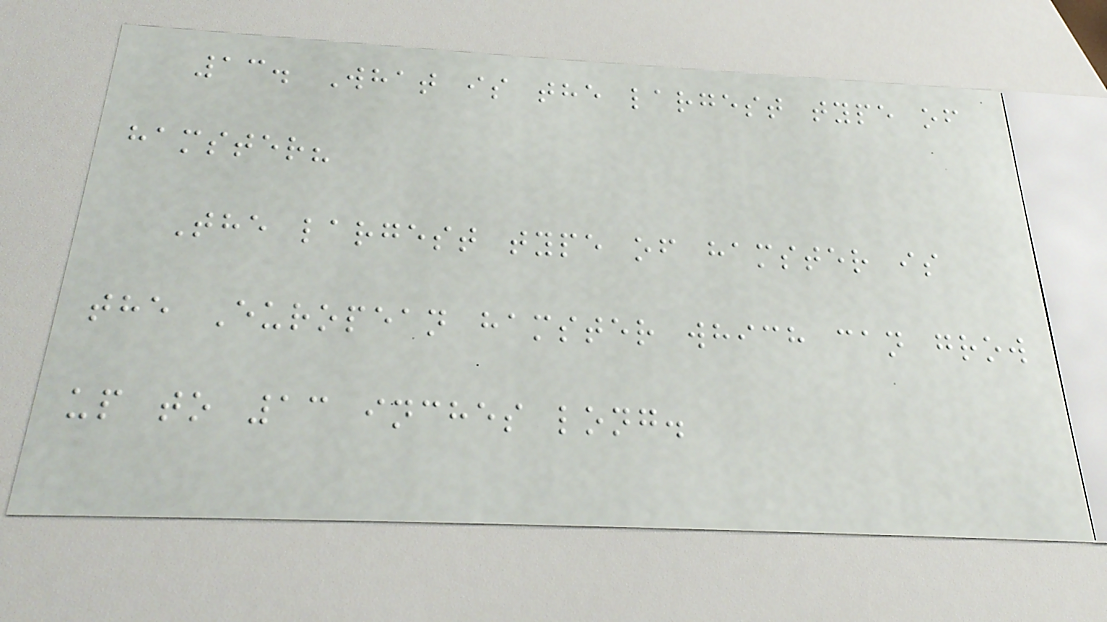13. What is the largest type of
hamster?
The largest type of hamster is
the European hamster which can grow
up to 13 inches long.
